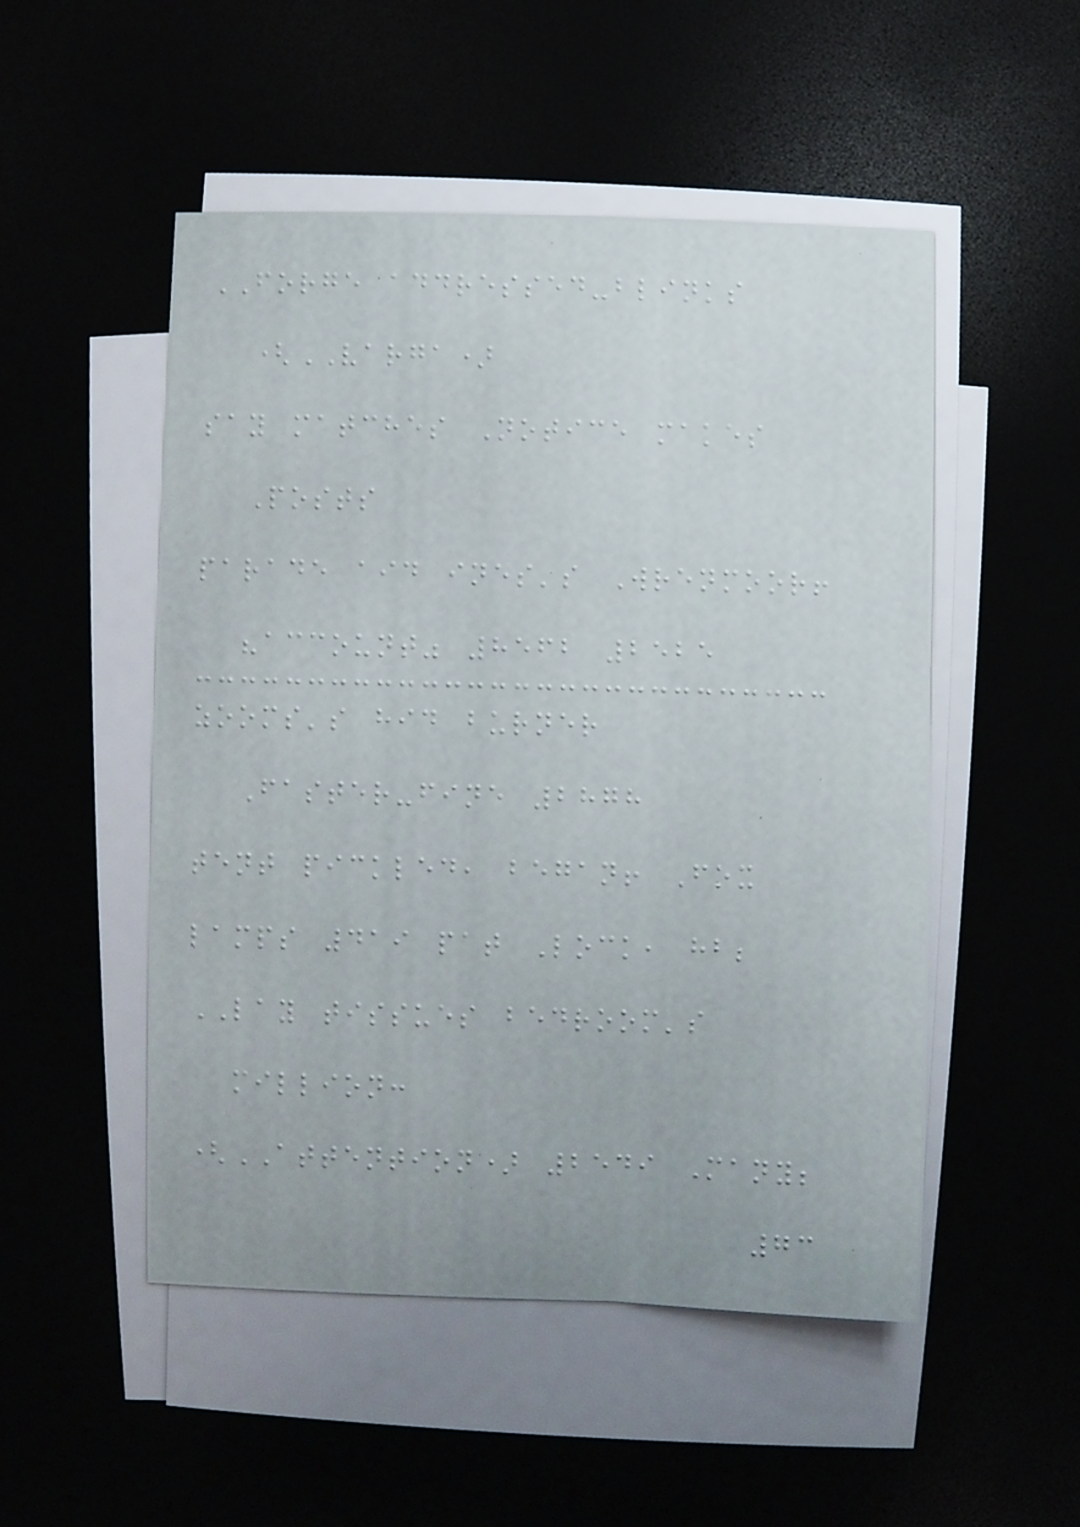FORGE addressed-blinks
(VARGA)
say matches Notice makes
Posts
parade aid ines's Wrenmoor!
"account" 8562 2525
zooms's hid burner
Faster-fine 2878
tent pickled, began! Fox
lamps 419 pat Lock, hb;
LAY tissues bedroom's
million:
(ATTENTION) 2549 Many;
73
